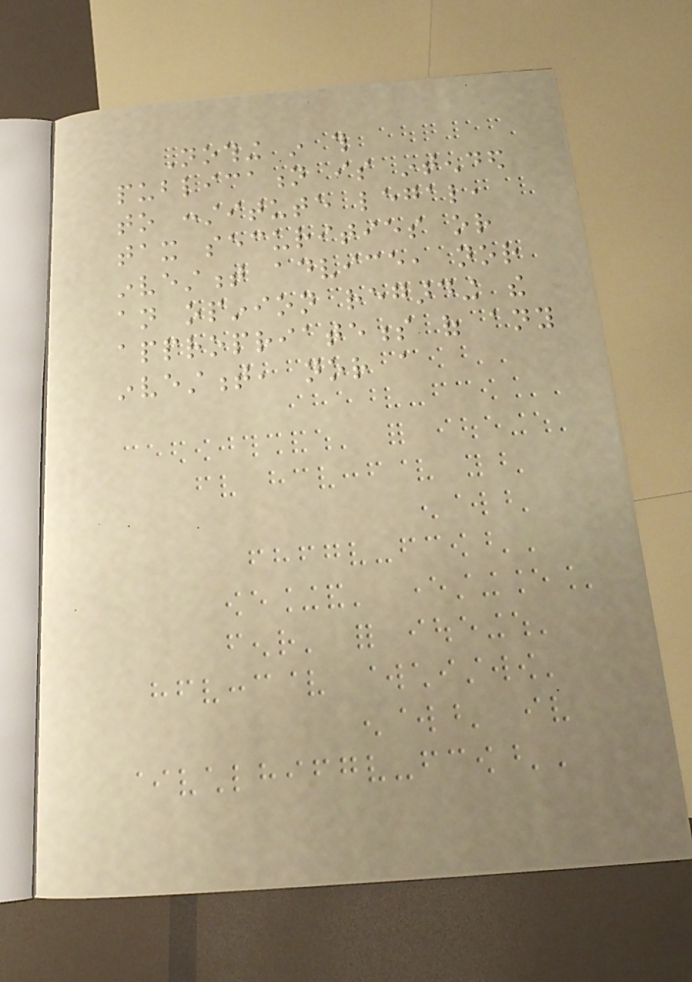Nothing in this
publication is intended
to constitute legal,
tax securities or
investment advice, nor
an opinion regarding the
appropriateness of any
investment, nor a
